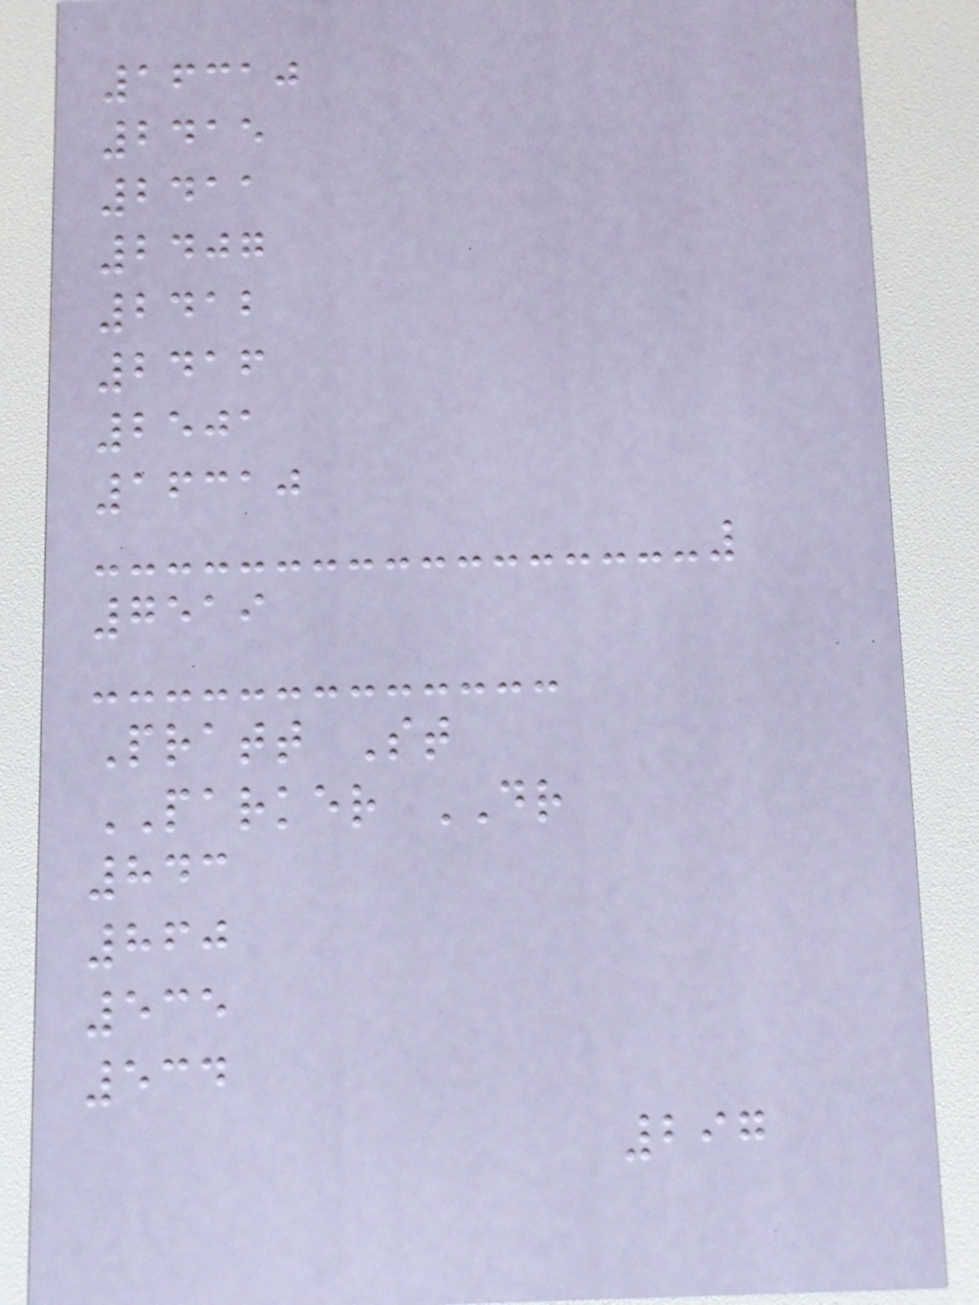16310
2415
2411
2407
2412
2416
2501
16310
7519
Pratt St
PARKER DR
843
860
535
534
297
